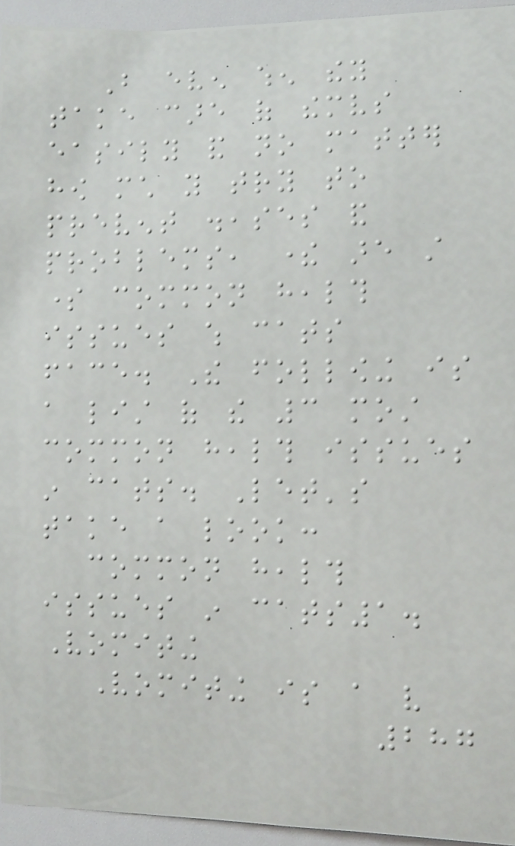But even when they
take care of themselves
easily and no matter
how much you try to
prevent diseases and
problems, there are still
some common health
issues which cats
face. The following is
a list of the 3 most
common health issues
in cats. Let's
take a look:
common health
issues in cats1.
Vomiting
Vomiting is a very
287
